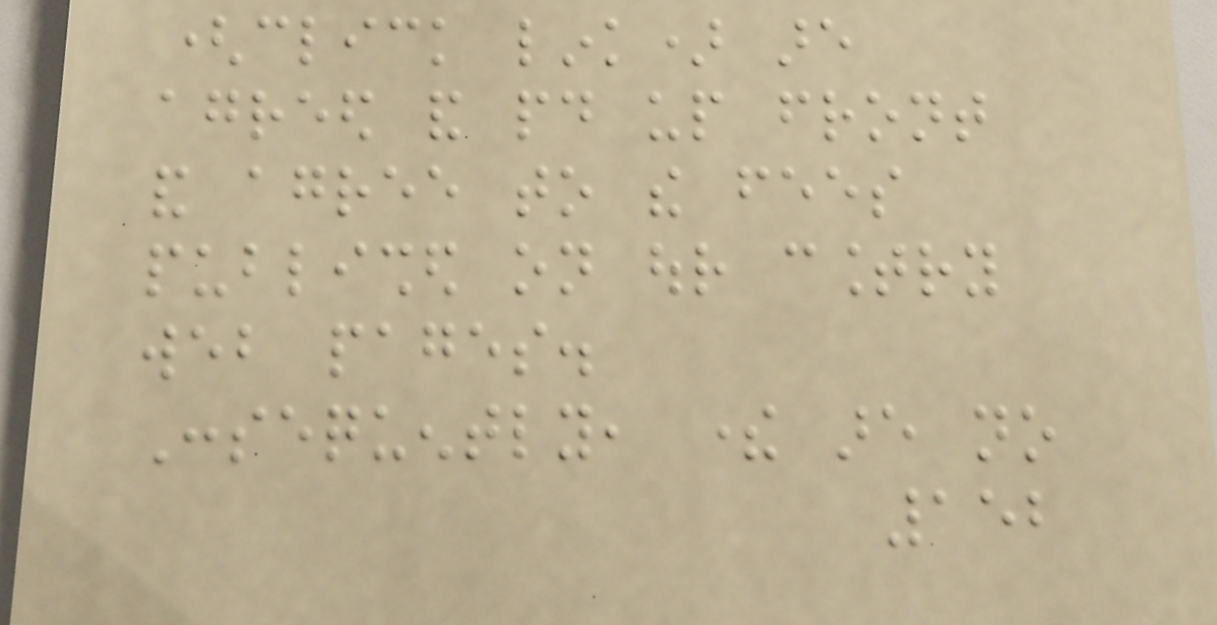(click link) are
agreed and paid up front
and agree to the fees
published on our country
web pages.
Consequently, there are no
152
